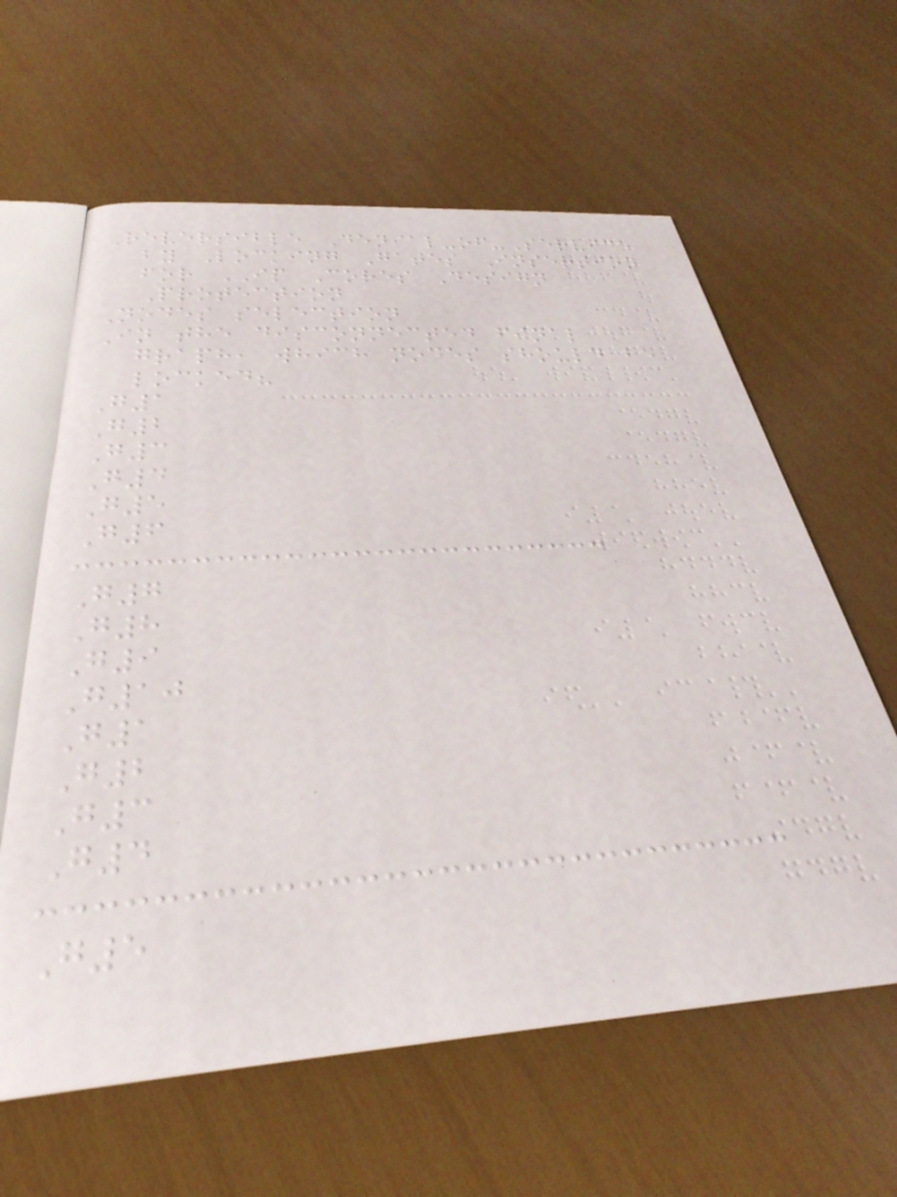Reversible Denial-of-Service
by Locking Gates Insertion
for IP Cores Design
Protection
Nodes selection
In the disconnected final
graph, which nodes should be
locked?
G1
G2
G3
G4
G5
G6
G7
G8
G9
G10
G1
G2
G3
G4
G5
